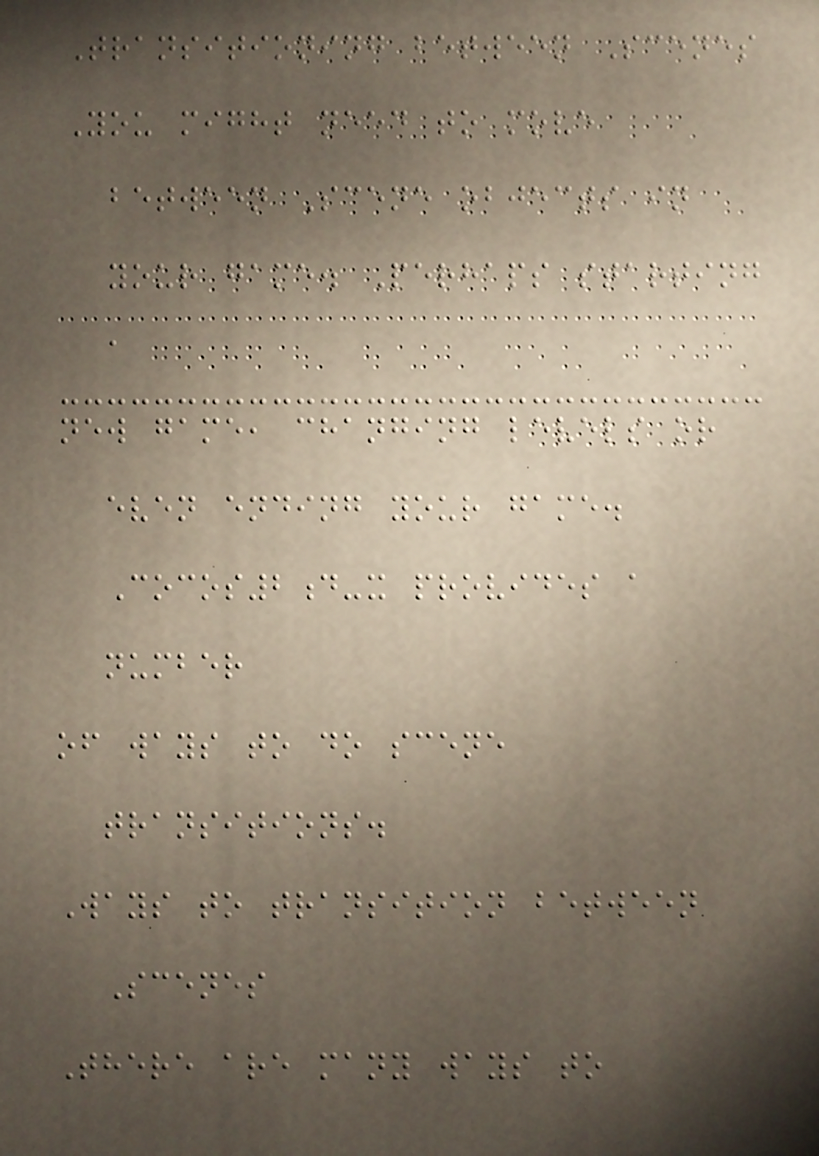Transitioning between Scenes
You might need to move
between Scene objects in
your game. Perhaps starting
a
new game, changing levels or
even ending your game.
Cocos2d-x provides a
number
of ways to do scene
transitions.
Ways to transition between
Scenes
There are many ways to
